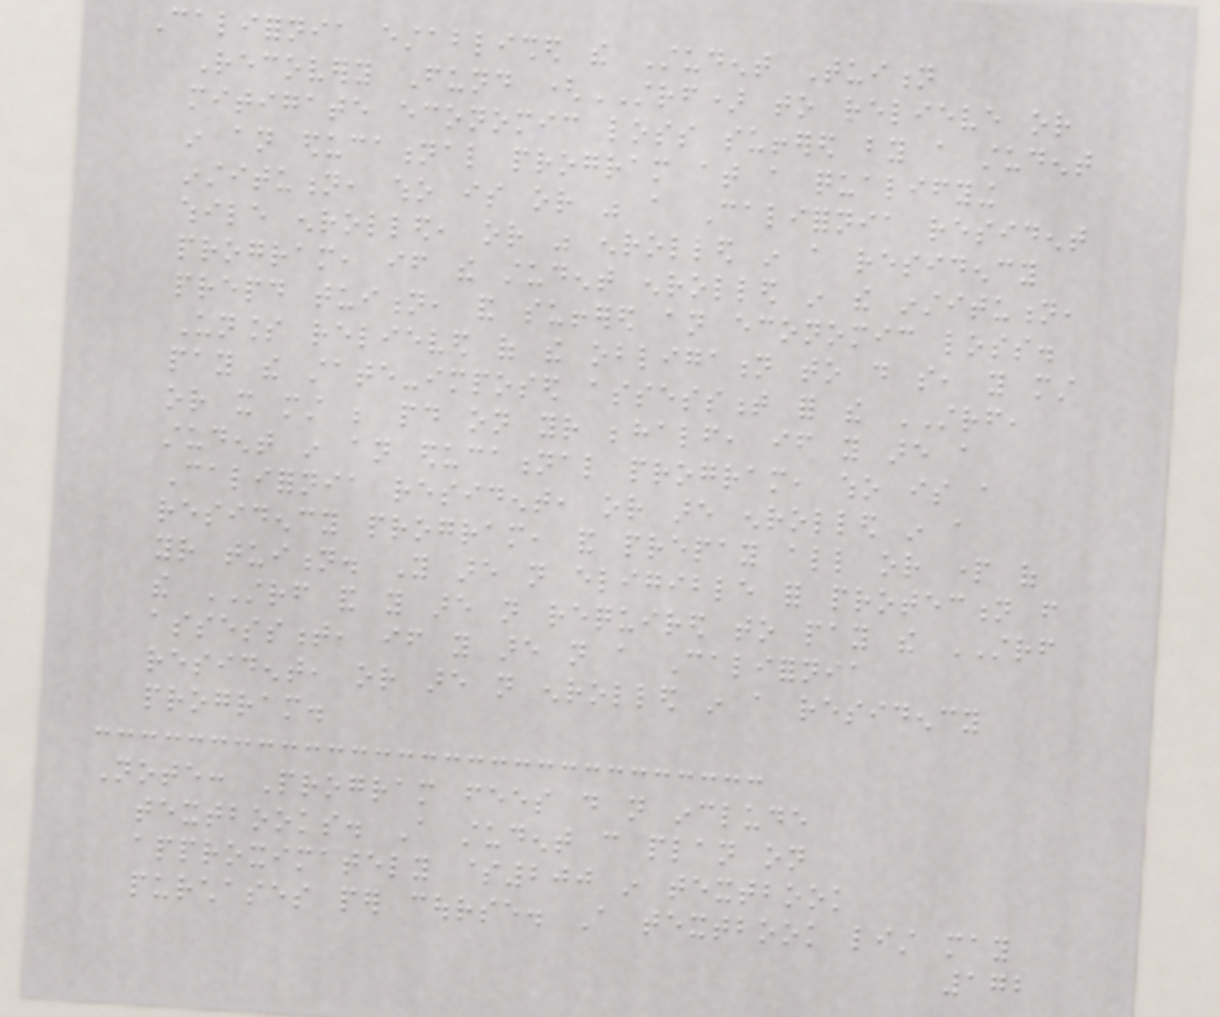California established the Student Tuition
Recovery Fund (STRF) to relieve or
mitigate economic loss suffered by a student
in an educational program at a qualifying
institution, who is or was a California resident
while enrolled, or was enrolled in a residency
program, if the student enrolled in the institution,
prepaid tuition, and suffered an economic loss.
Unless relieved of the obligation to do so, you must
pay the state-imposed assessment for the STRF,
or it must be paid on your behalf, if you are a
student in an educational program, who is a
California resident, or are enrolled in a
residency program, and prepay all or part of
your tuition. You are not eligible for protection from
the STRF and you are not required to pay the STRF
assessment, if you are not a California
resident, or are not enrolled in a residency
program.
Note: Program fees do not include
textbooks. A student can plan on
approximately $200 in textbook
purchases per course. A textbook list may
172
